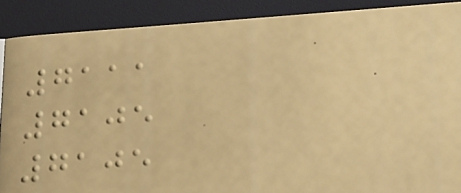7111
7105
7105
